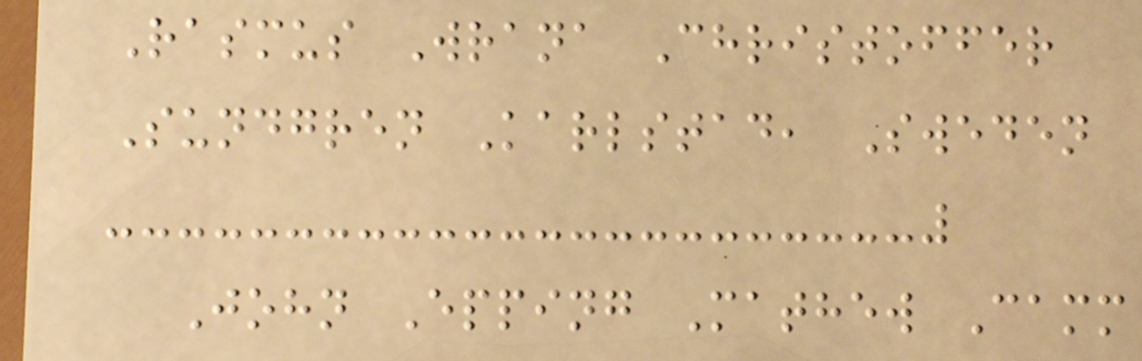Rasmus Wrana Christoffer
Sundgren Karlstad, Sweden
John Epping Mathew Camm
